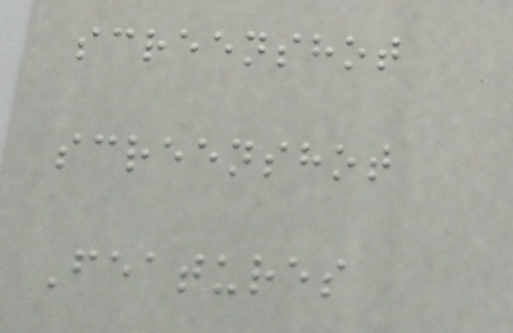screenshot
screenshot
Features
